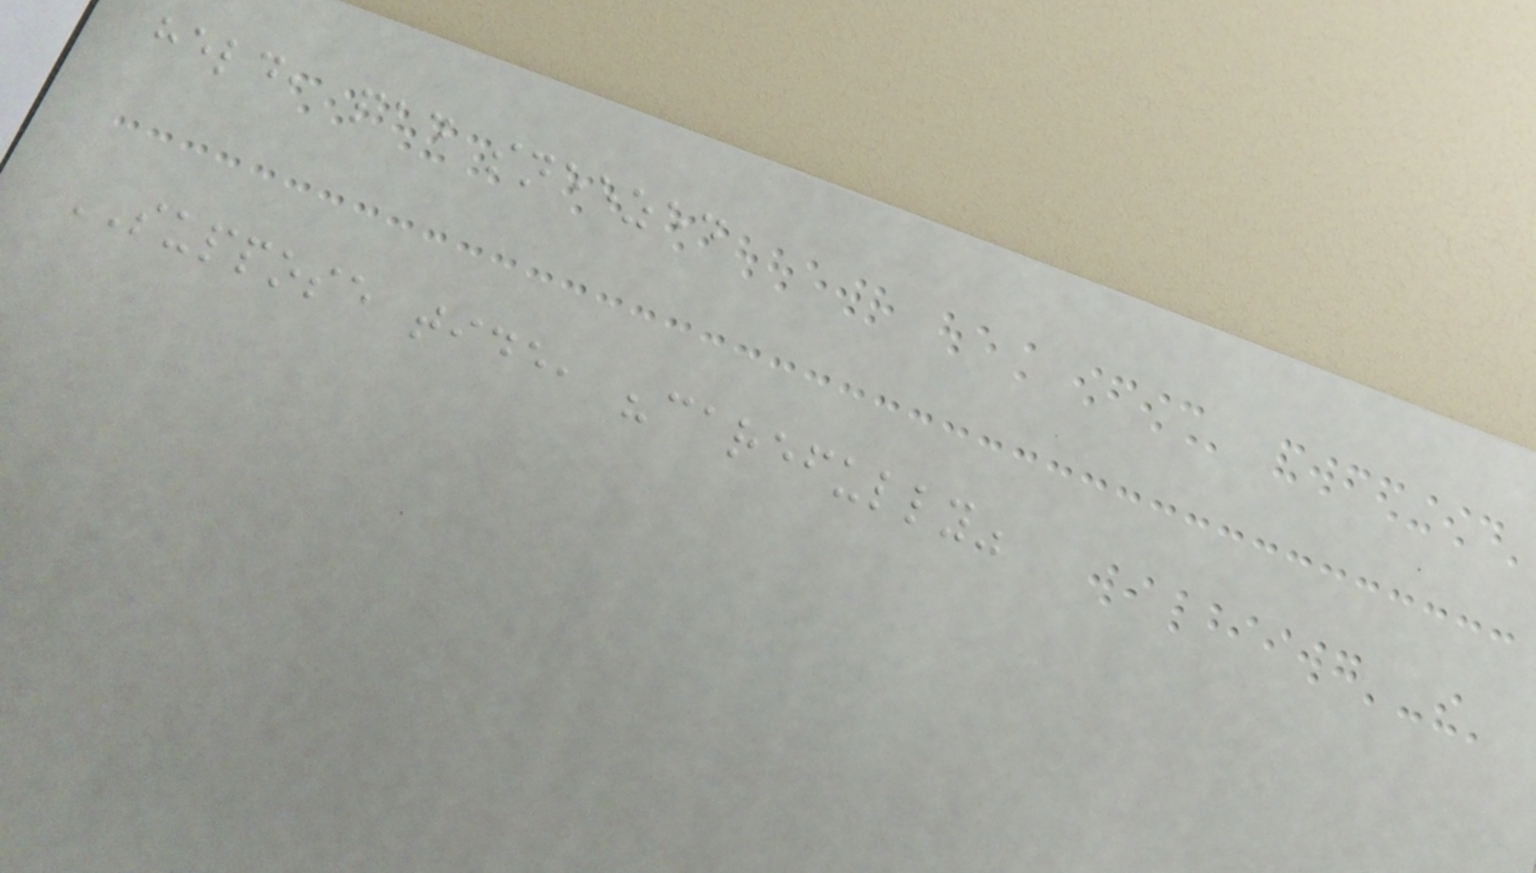held, pad sneezed
SUPPOSE tide, "carefully"
